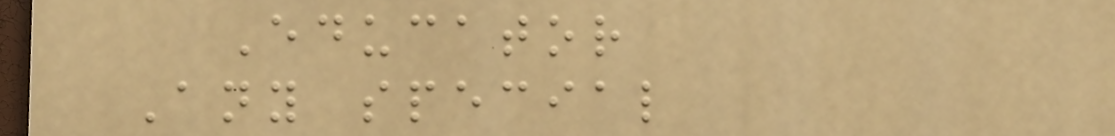Educator
Any special
